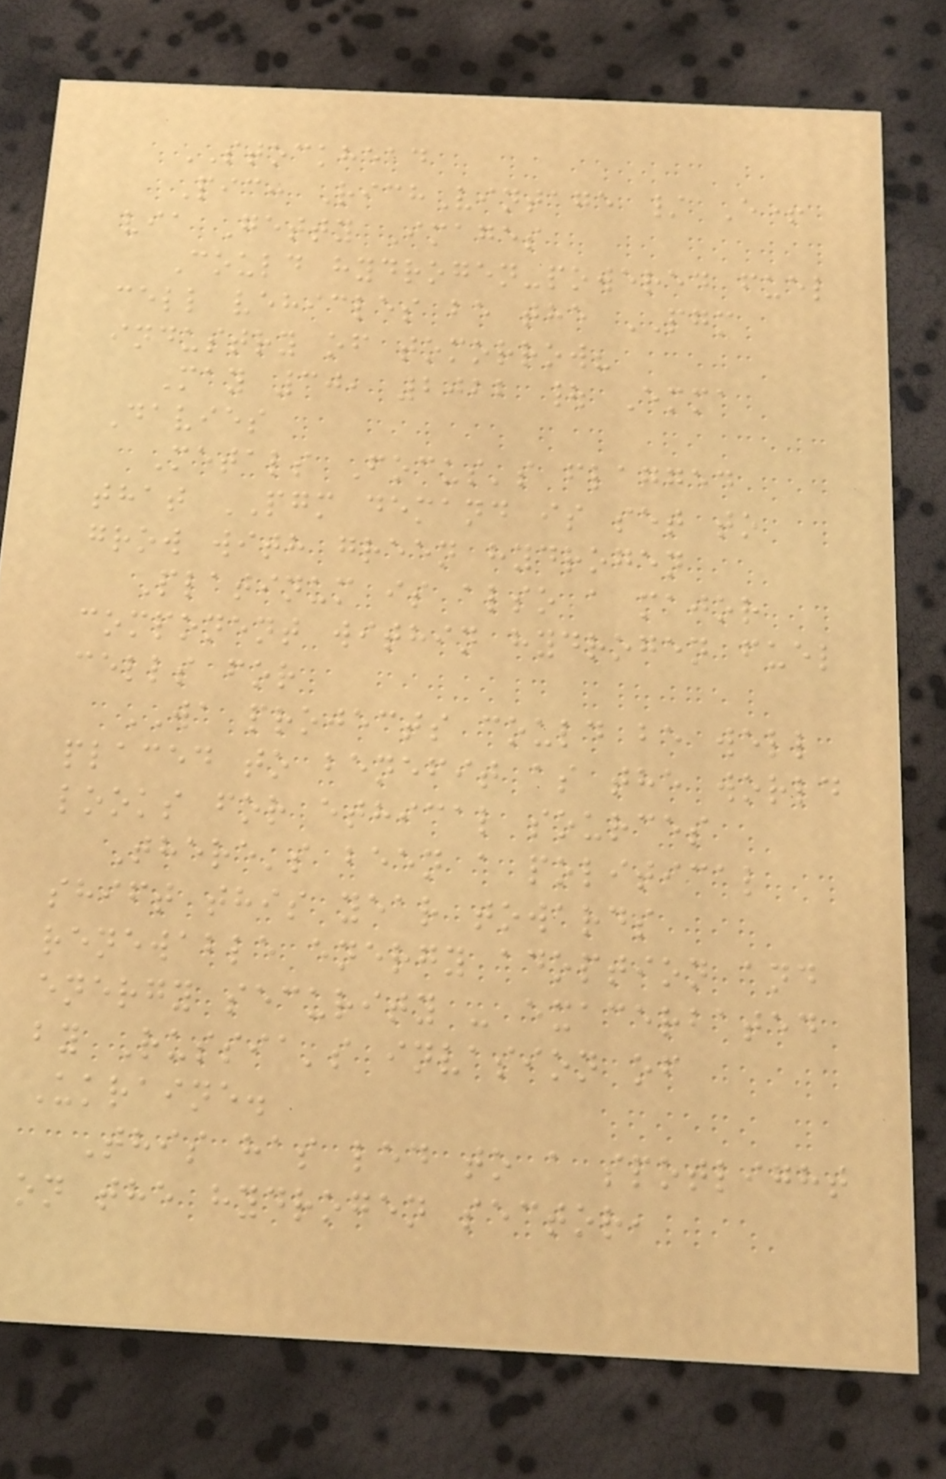STOCKHEAD
Pic: RichVintage / E+
via Getty Images
Could hydrogen-powered fuel
cell vehicles be the PGM
industry of tomorrow?
May 30, 2022 | Emma
Davies
Metals Focus's flagged
that PGM demand is set to
grow with green hydrogen
Platinum is also a major
component within hydrogen fuel
cells for
WA projects could be well
placed to benefit as the world
looks for ethical sources
There's been a political
shift this year towards
renewable energy adoption and
energy security - exacerbated
by Russia's invasion of
Ukraine.
This has led to a spotlight
on the hydrogen sector,
